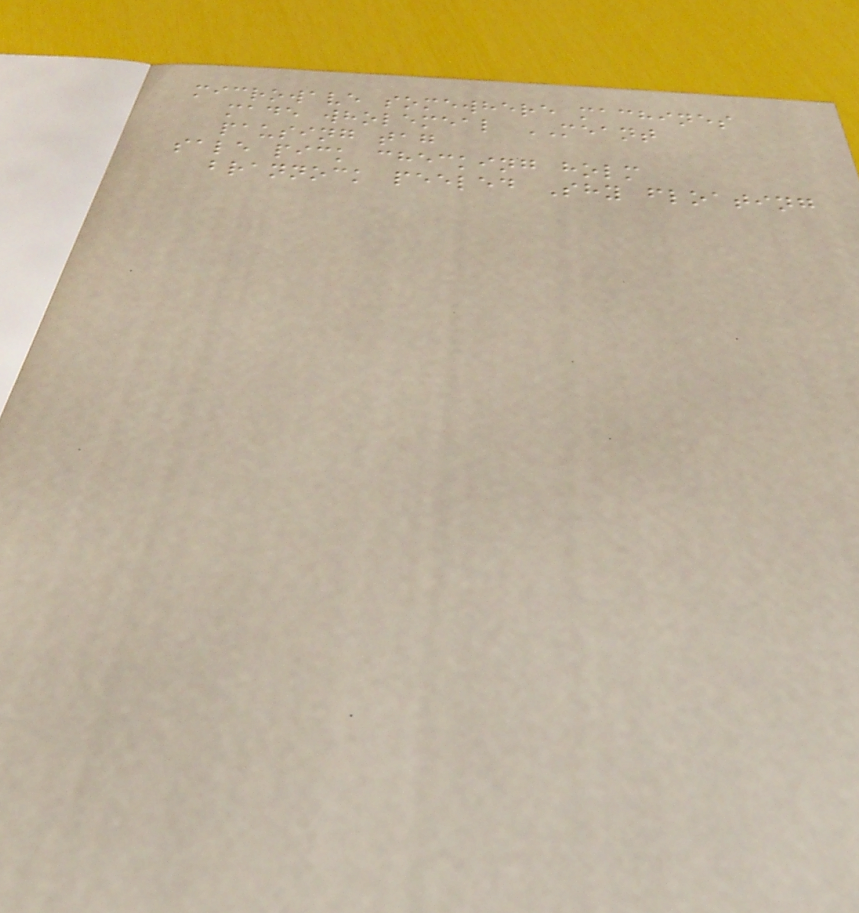microwave somewhere machines
made wholemeal MEANT
pausing tag
sale pick checking holm
brannock peeled Shy floating
